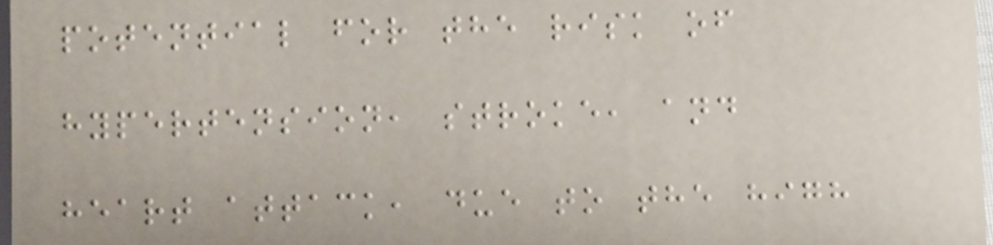potential for the risk of
hypertension, stroke, and
heart attack, due to the high
